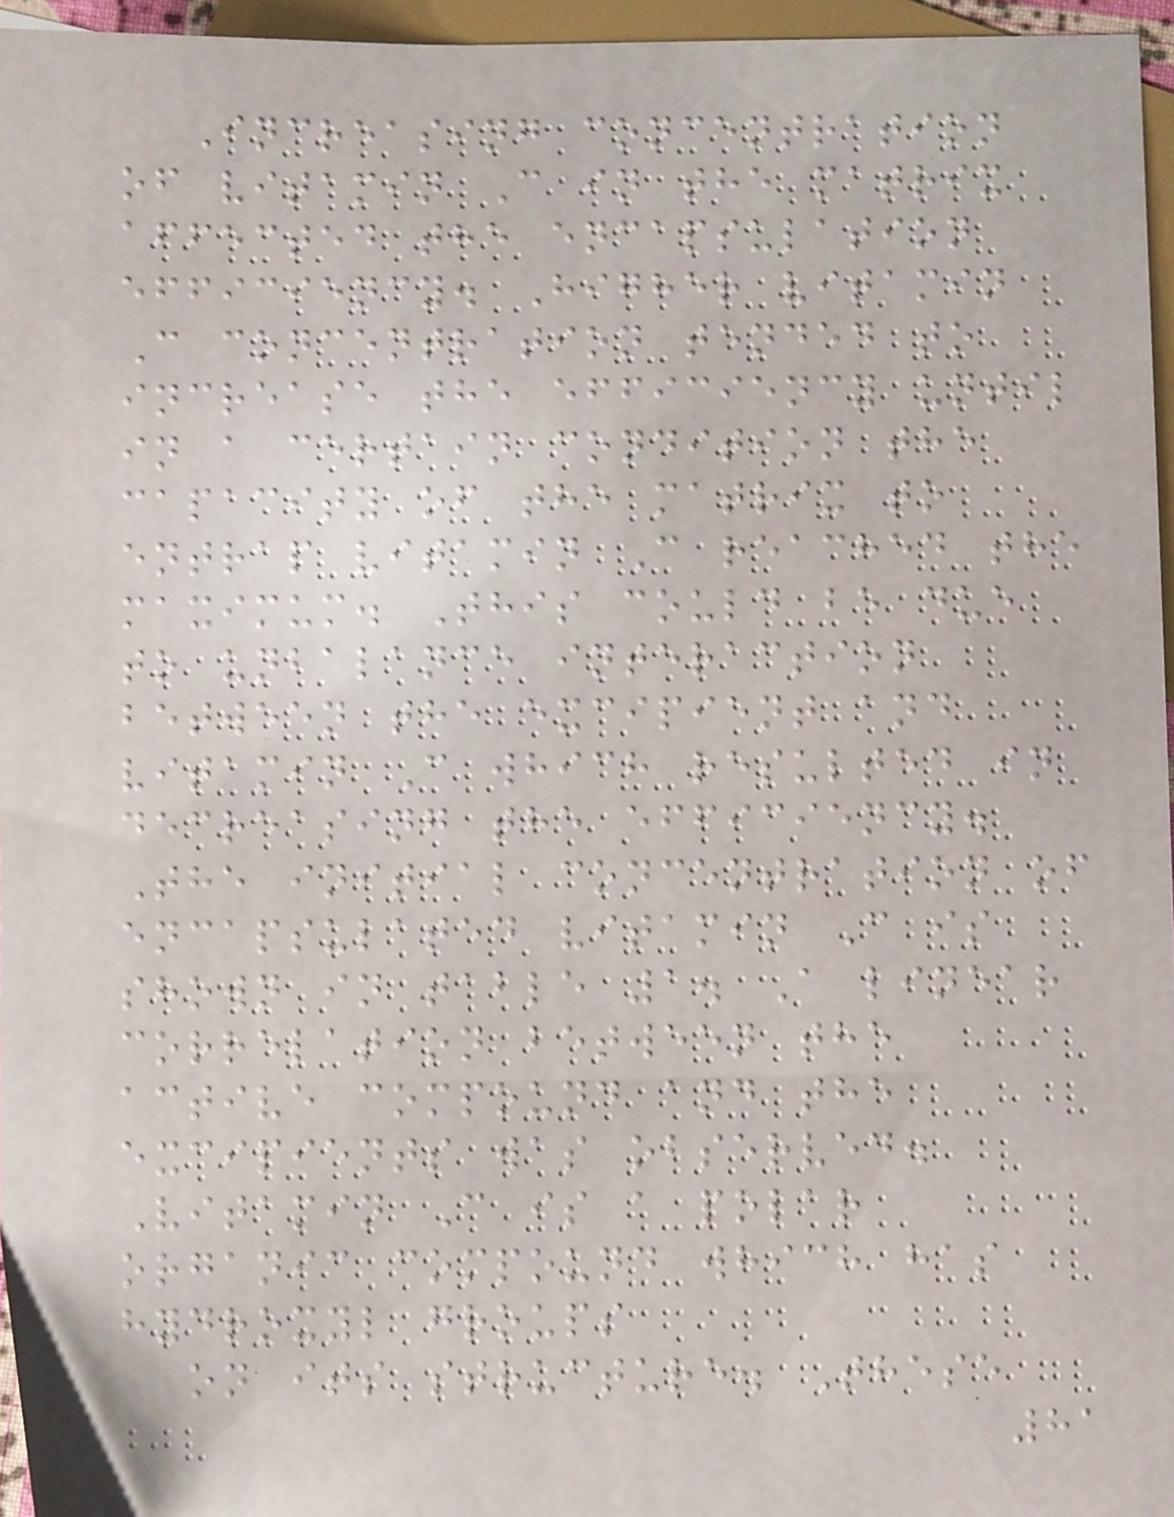Increasing concentration
of vitamin C in the matrix
affected the encapsulation
efficiency. Higher vitamin
C concentration tended to
increase the efficiency until
in a certain condition the
capacity of the matrix to
entrap vitamin C reached the
maximum. This could be due
to unbalance interaction
between the excipient and
vitamin C which resulted in
decreasing the efficiency.
The initial concentration of
encapsulated vitamin C is
shown in table 1. A linear
correlation between the
active compound and the
excipients was observed.
Vitamin C is a polar
organic compound which has
hydroxyl groups
on its structure. These
81
